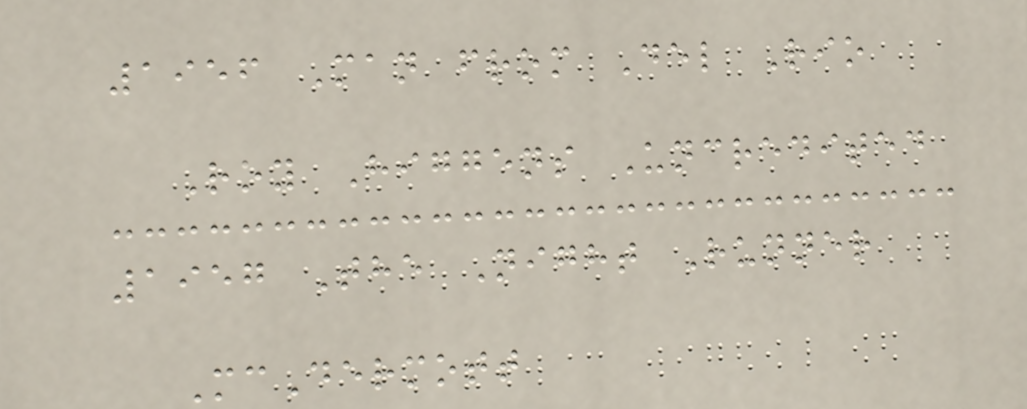1956 Man from Del Rio
Roy Higgens Uncredited
1957 The Night Runner
McDermott
